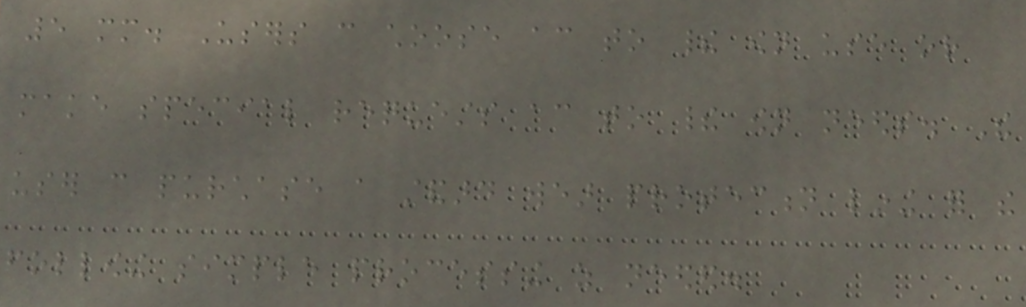5 mm. Users can choose according to their own use or
make special requests according to their own needs. The
user can purchase a standard wear protection lining for the
following simple processing as needed.
